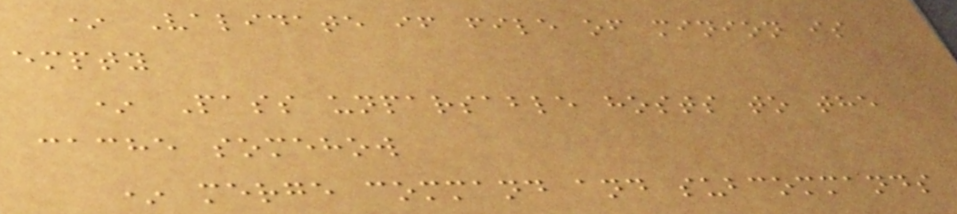* Validate if file of minion is
empty
* Pass unparsable hosts to the
cache somehow
* merge command and subcommands
